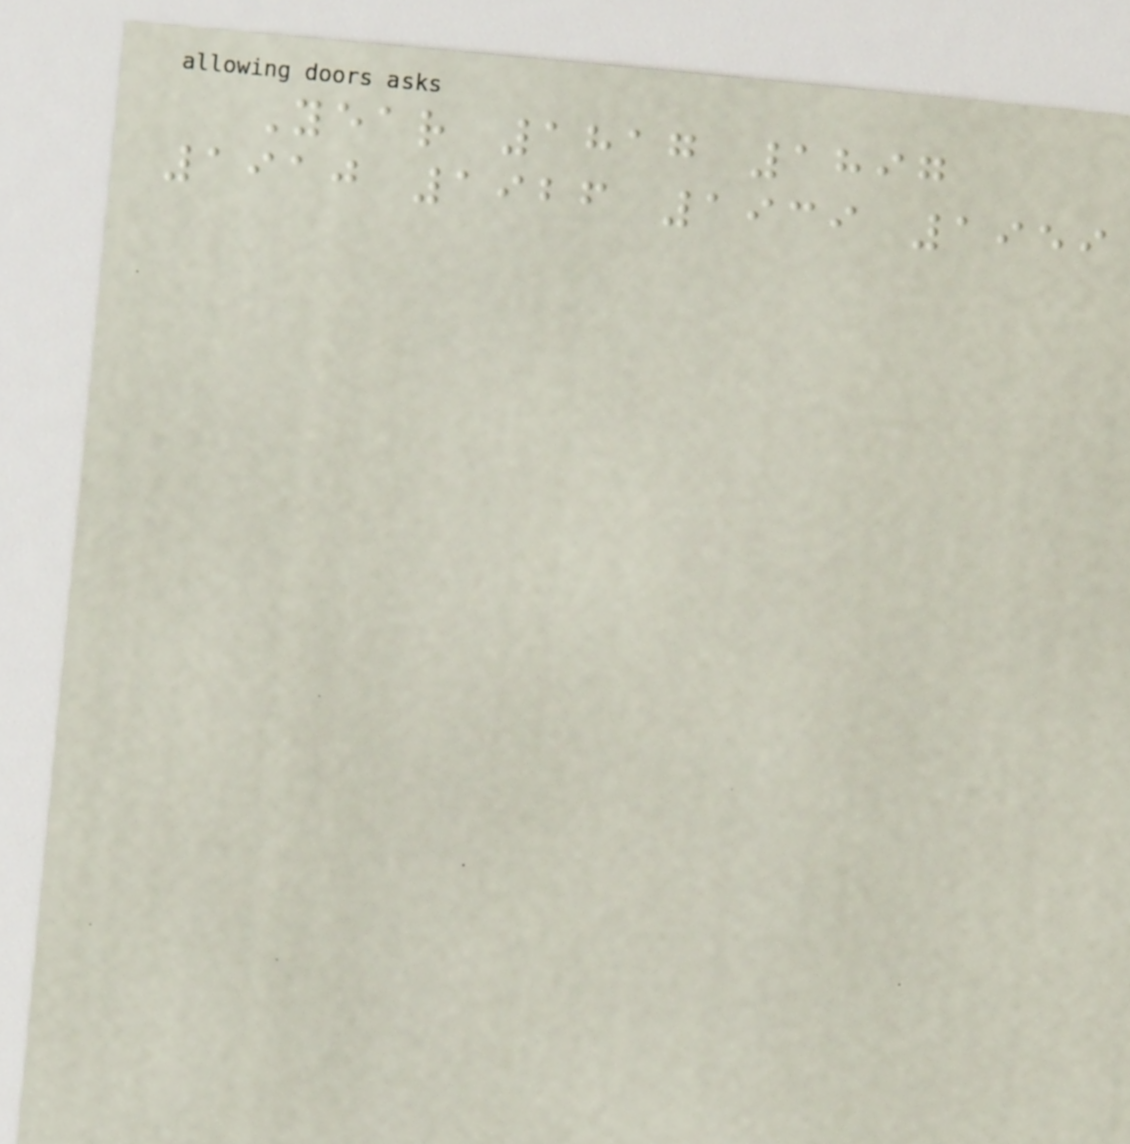Year 1817 1897
1910 1926 1939 1959
